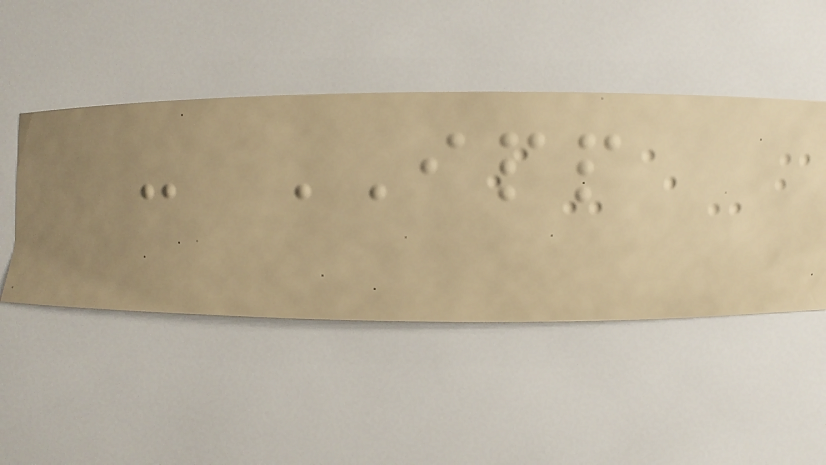- IPP
